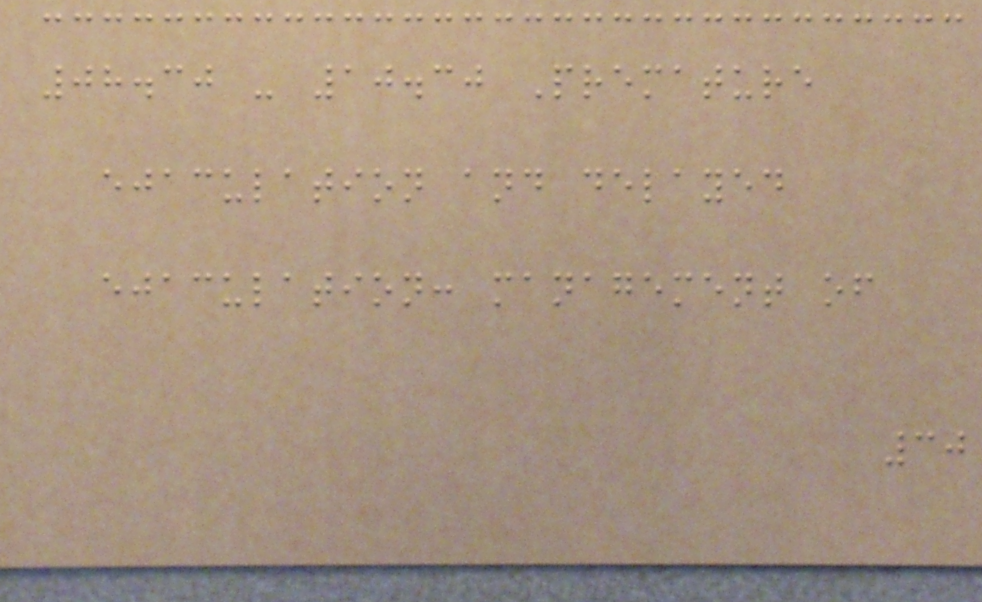08.30 - 10.30 Premature
ejaculation and delayed
ejaculation: management of
30
